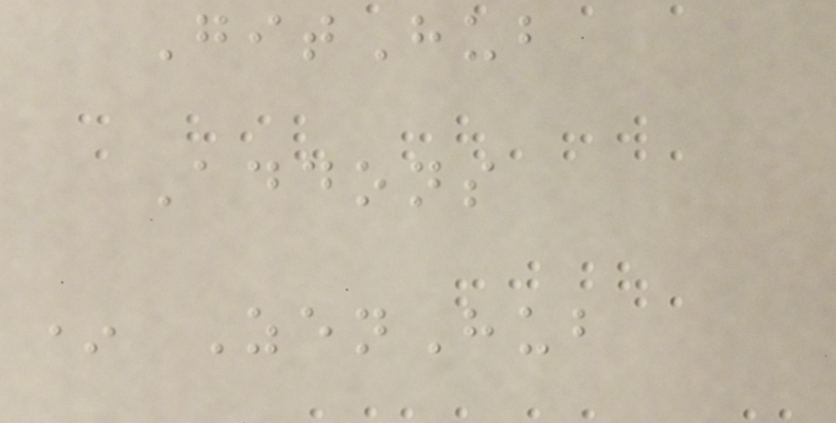GitHub
Addons
* ZenHub
